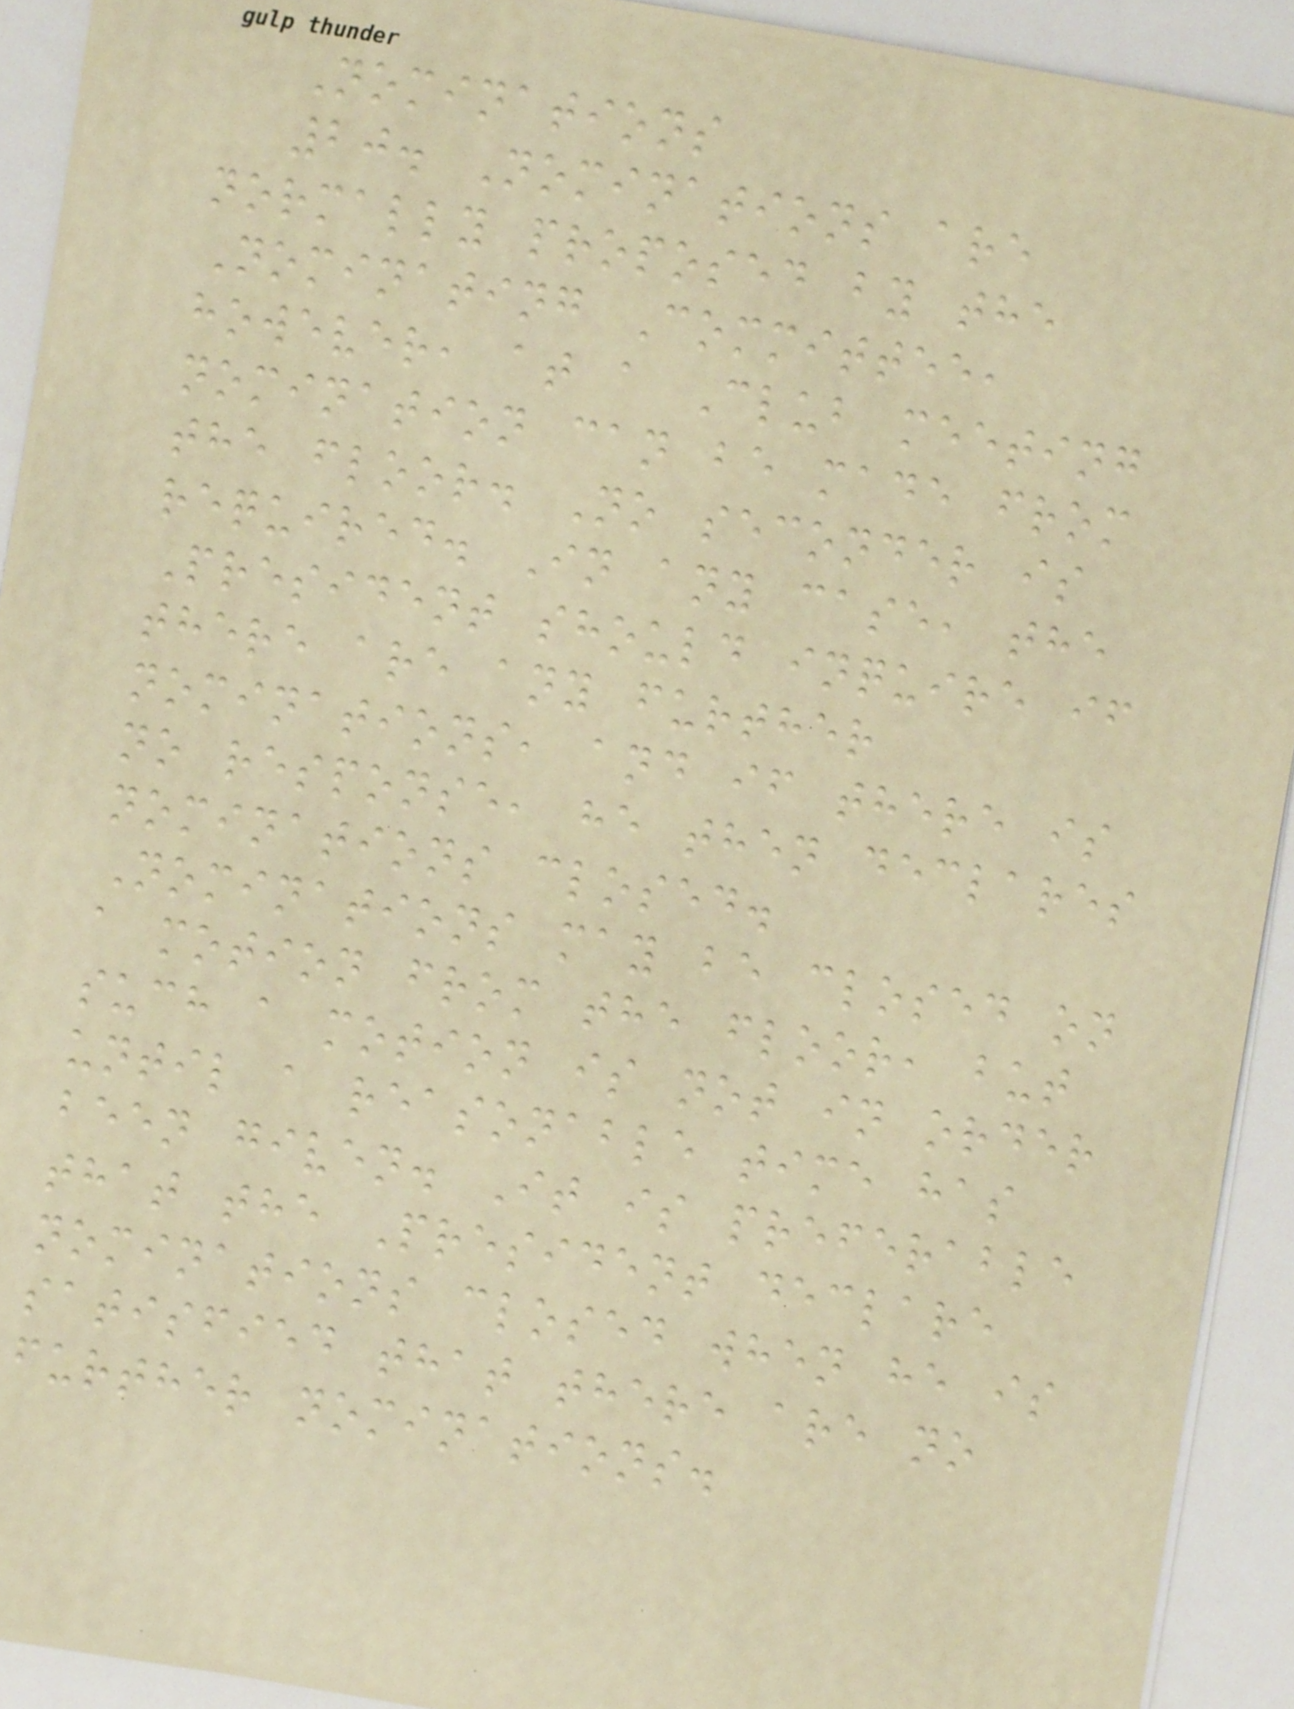Nominations
20. Nominations are
normally proposed by the
Nominating Committee,
however, at a Club meeting
nomination can be made from
the floor. No seconder is
required. In any case, the
President should inquire if
there are any further
nominations, and if there is
no response, he then declares
nominations closed.
Nominations may be closed on
a motion from the floor, but
such a motion is not in order
until a reasonable time has
been given. It is preferable
that the President declare
nominations closed when he is
satisfied that there are no
further nominations.
